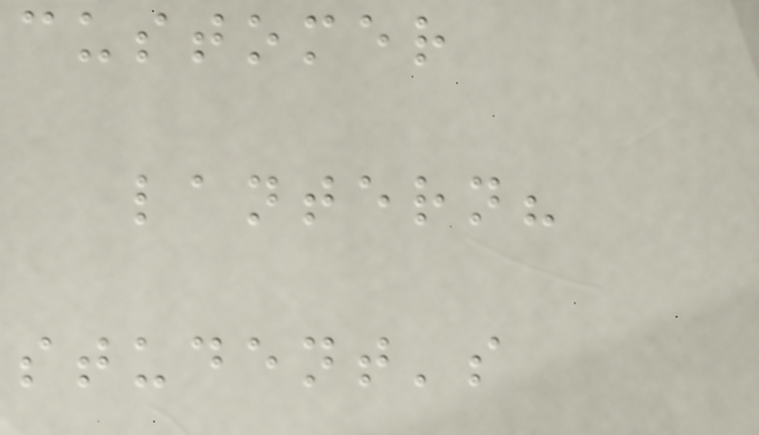customer
lantern?
student's
